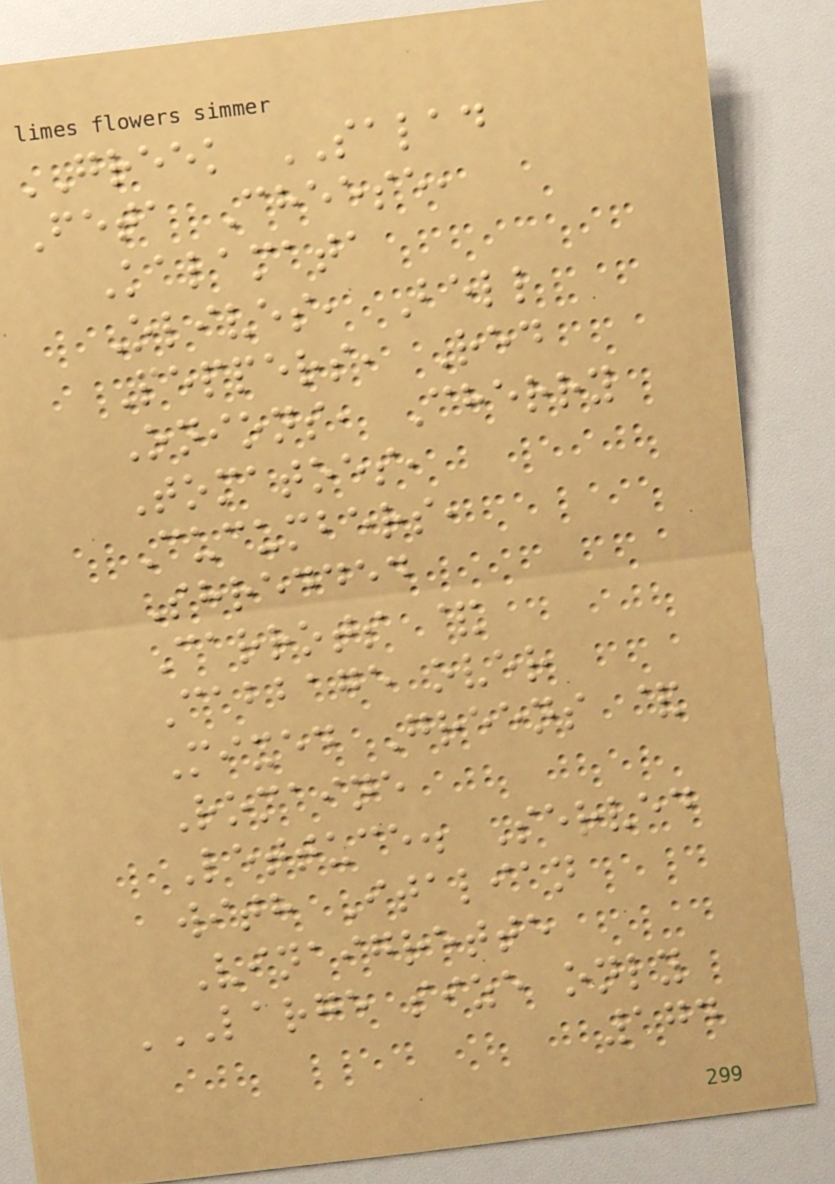GREEK SALAD
Feta Cheese,
Kalamata
Olives, Bell
Peppers, Red
Onions, Cherry
Tomatoes,
Cucumbers,
Shredded
Carrots &
Cabbage over
Mixed Greens &
Romaine
Lettuce. Served
with Italian
Vinaigrette
LARGE SIZE ONLY
174
